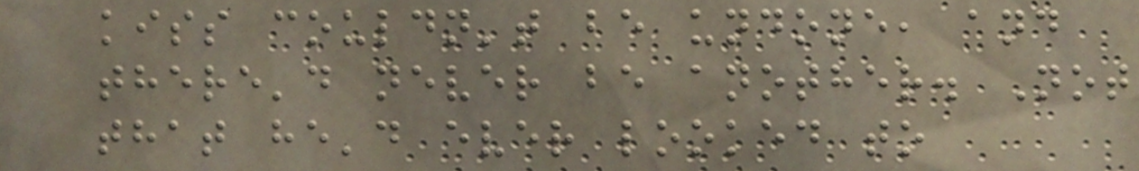kiss couldn't be undone, and
there'd never be another. Not
that he'd ever looked to
